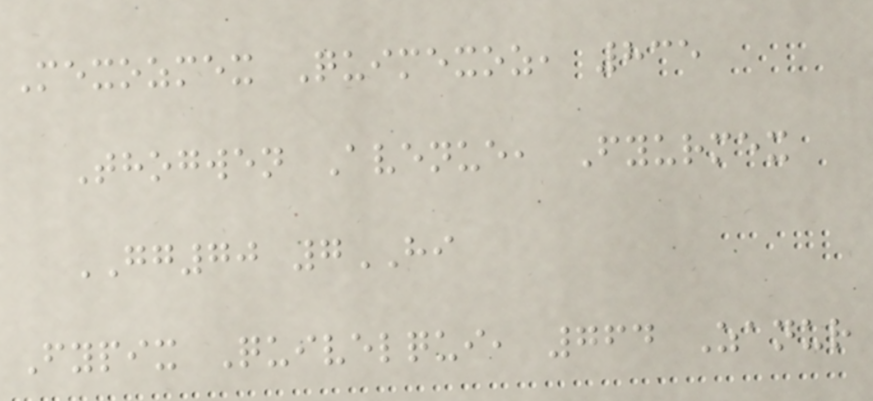Mexozmex Quimexoz, 835
Thogwen Avenue, Fyurmex
GG70 7HI
Fypix Quivelqui, 764 Zanur
